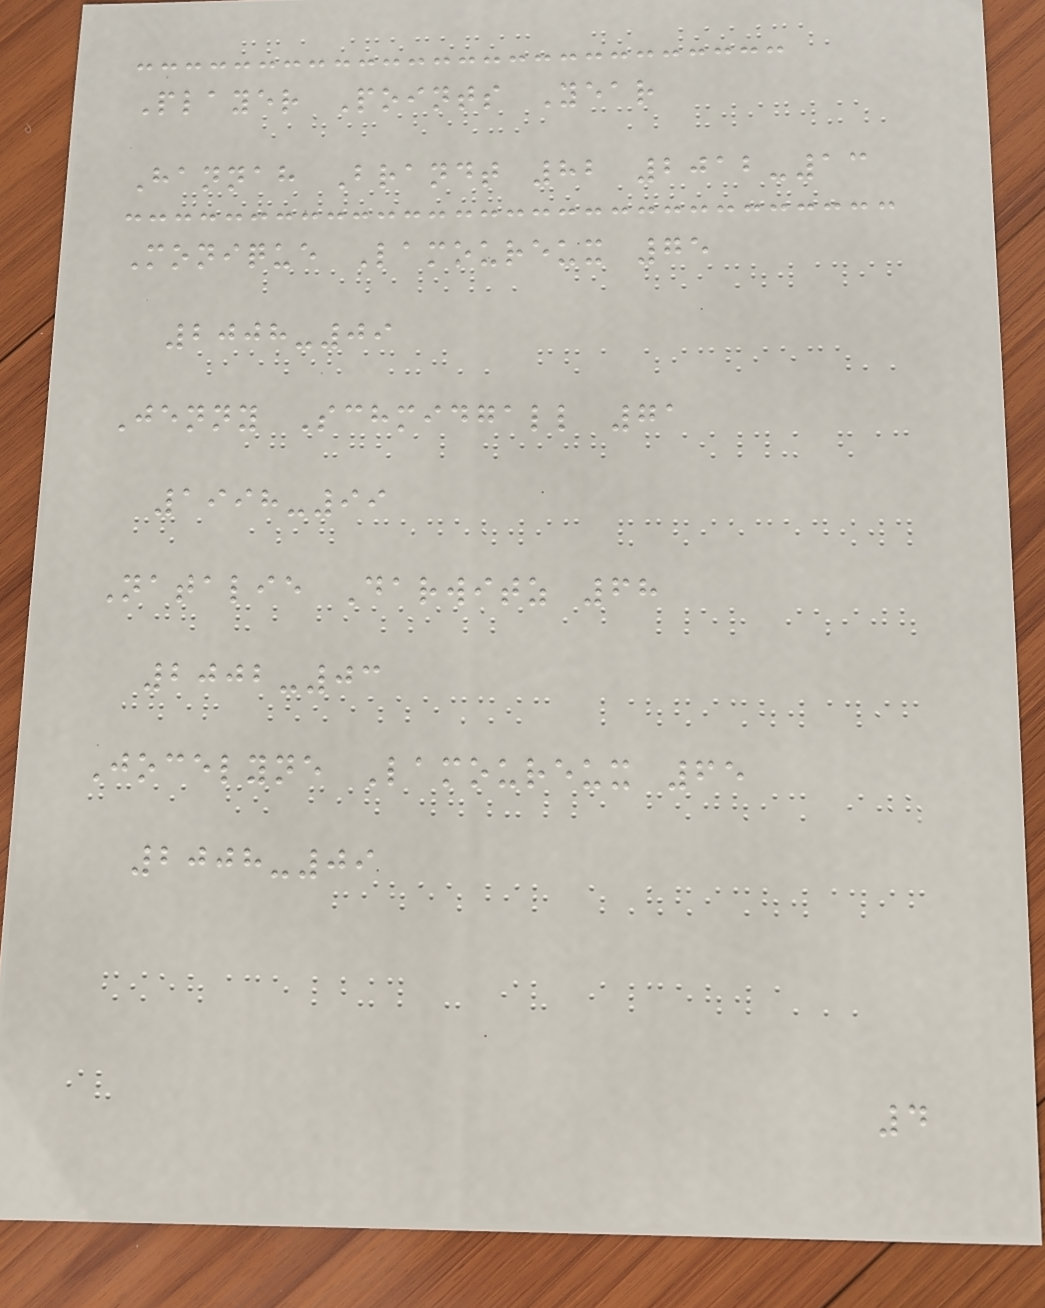Player Points Year
Hannah Brandt 82 2012-13
Monique Lamoureux 75
2008-09
Jenny Schmidgall 71
1998-99
Natalie Darwitz 68
2002-03
Jocelyne Lamoureux 65
2008-09
4
